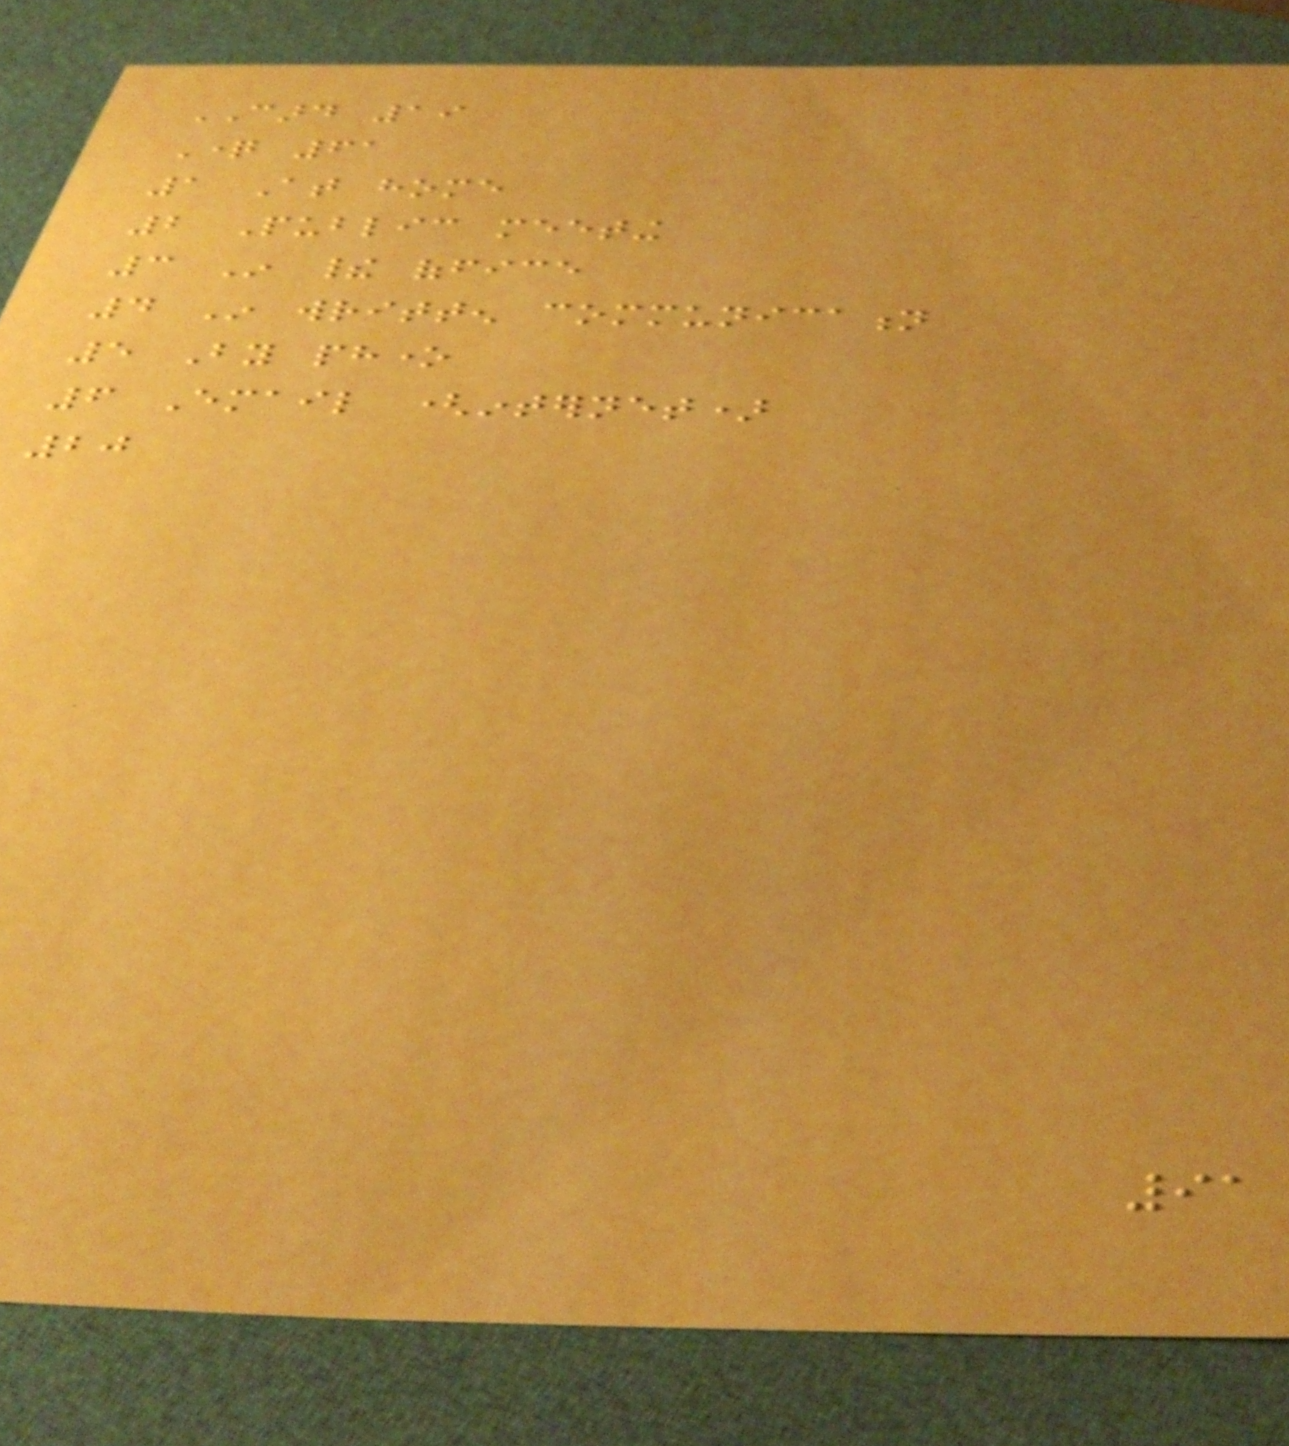CARD 19
Question 61
1 At home
2 Public meeting
3 In their office
4 In written communication
5 By phone
6 Email (internet)
20
91
